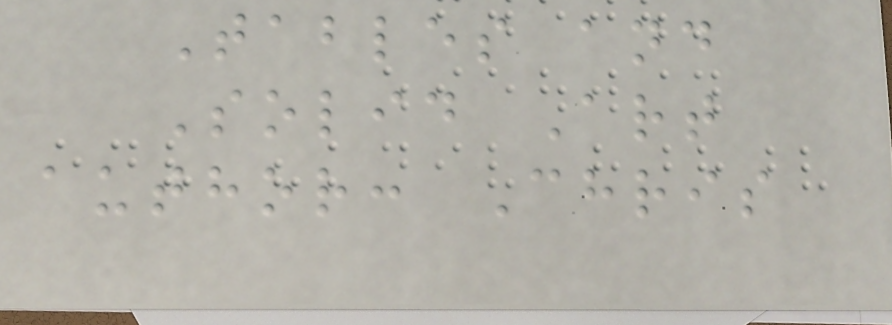Tables and
Solid Art
author: Chris
